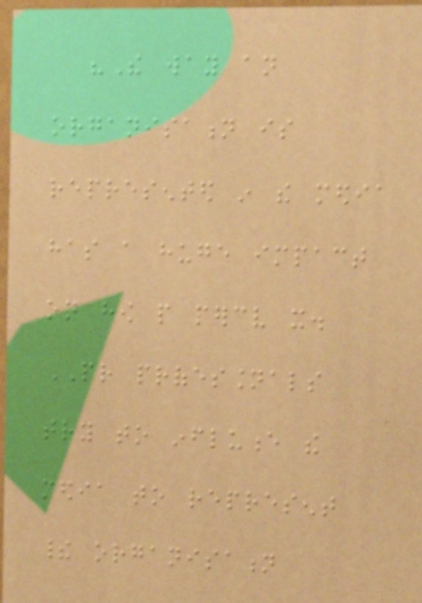"The way an
organisation is
represented in the media
has a huge impact
on how people perceive it.
PR professionals
try to influence the
media to represent
their organisation
